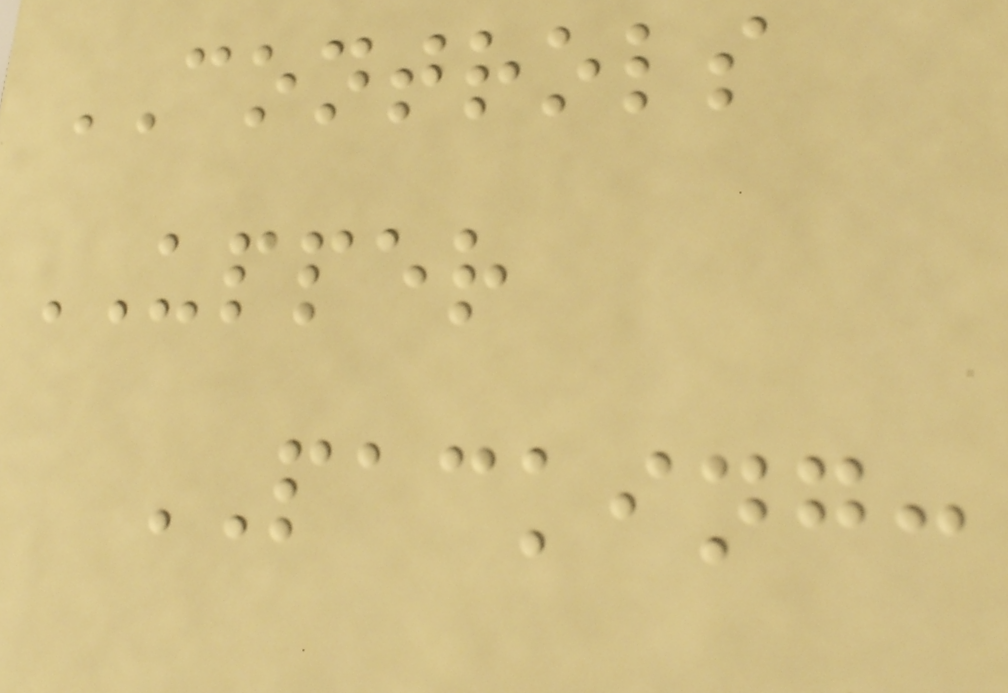CONTROLS
UPPER
PACKING:
